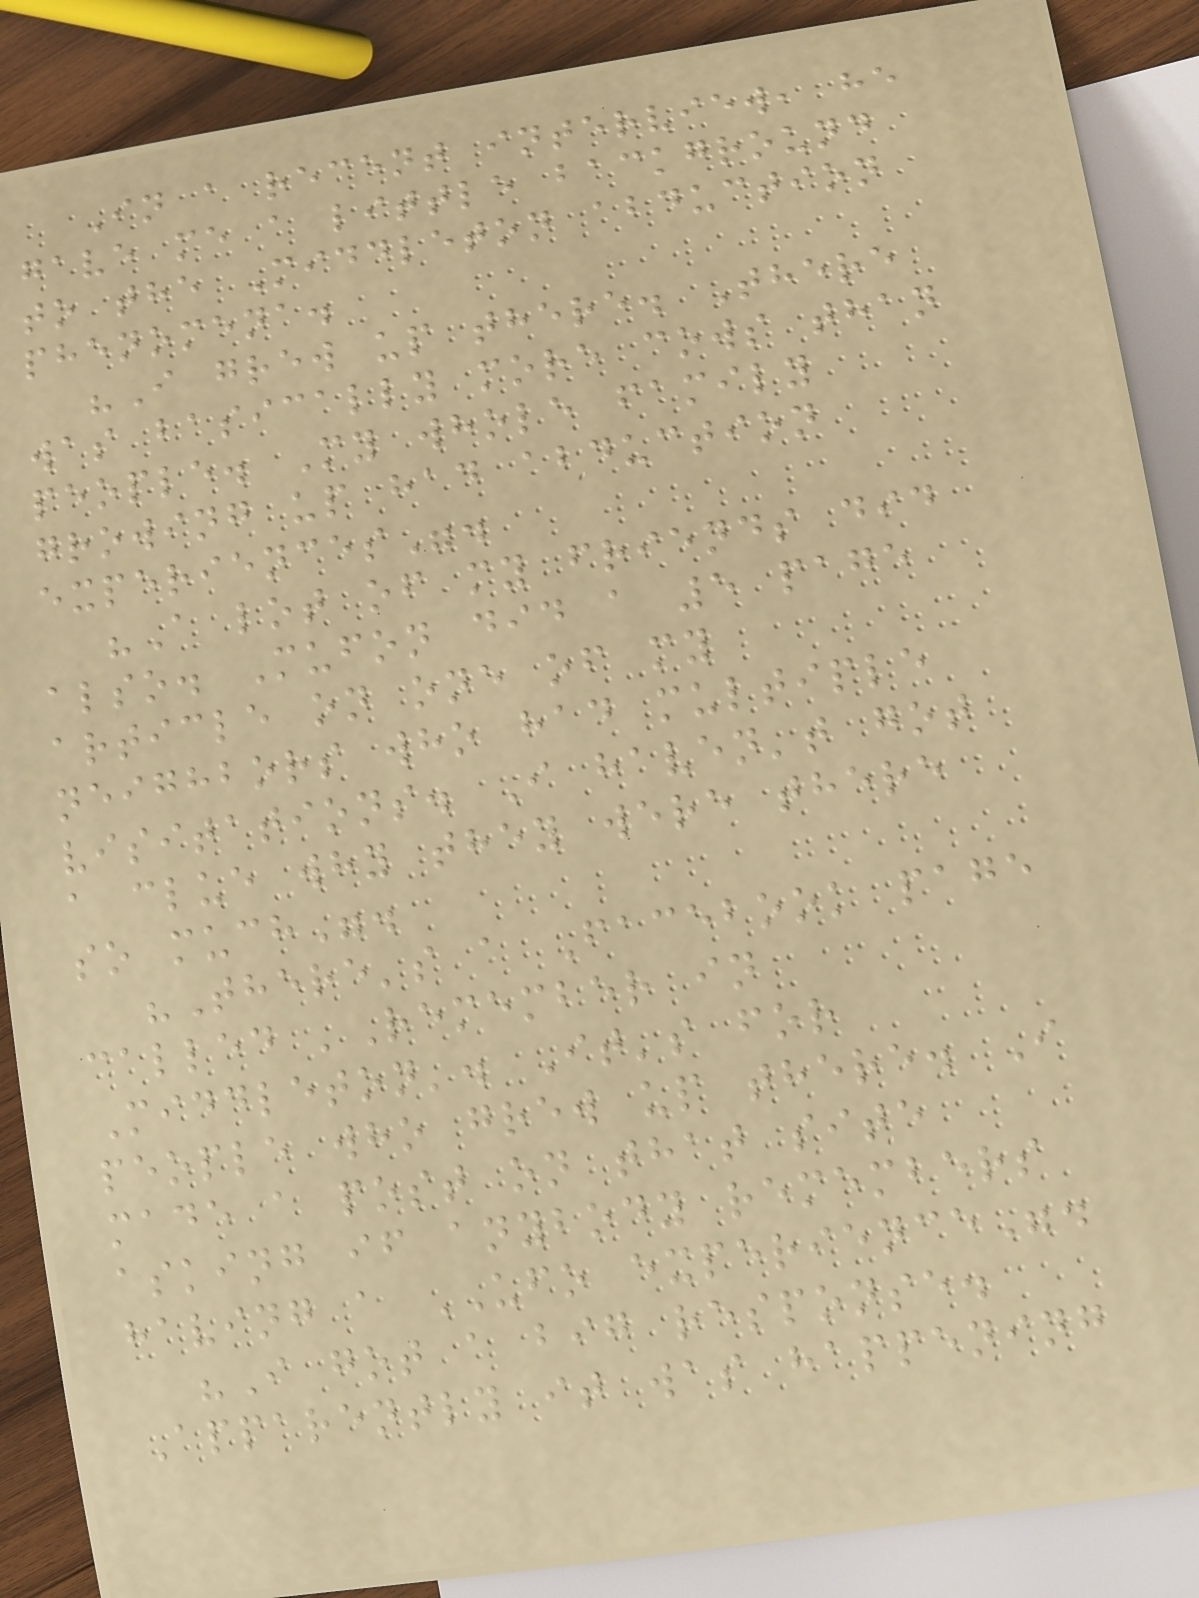In a recent interview, he
gave me a little background
to the Middleton abduction
phenomena.
"I grew up there. There
was basically more cows than
people. My whole family
growing up had abduction
experiences".
"A lot of my friends did
also. Mufon did a 5 page
article on one of my
neighbors who had multiple
visitations. I haven't got
a clue why they were there
so much".
"There's a Facebook page
called 'Remember in
Middleton'. It's for
people who grew up there. I
made a post on that site
asking if anybody remembers
having a UFO experience".
"I got a big response.
Apparently it was happening
